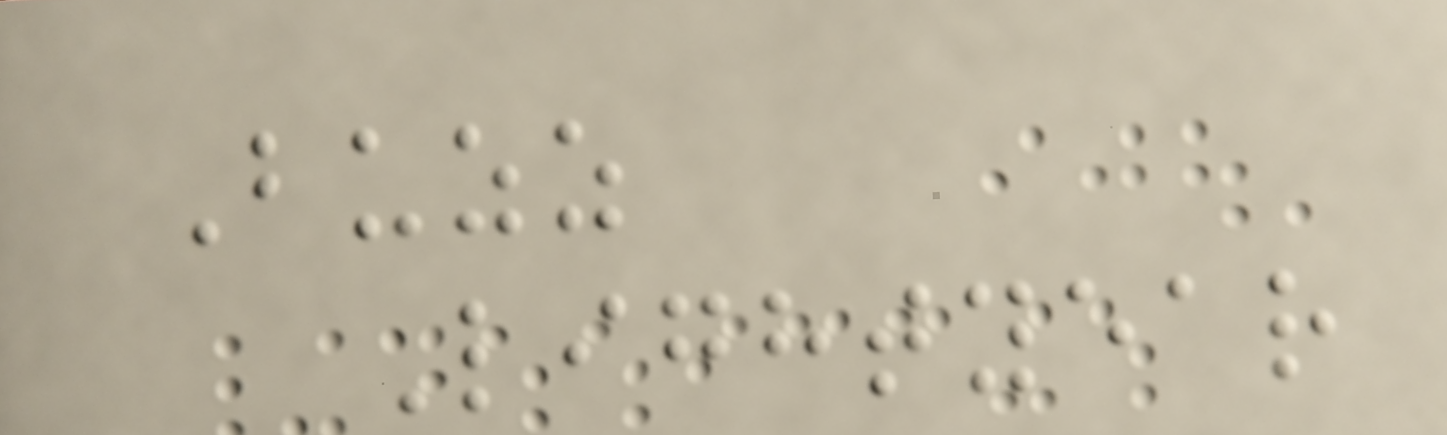Buzz
Lightyear
